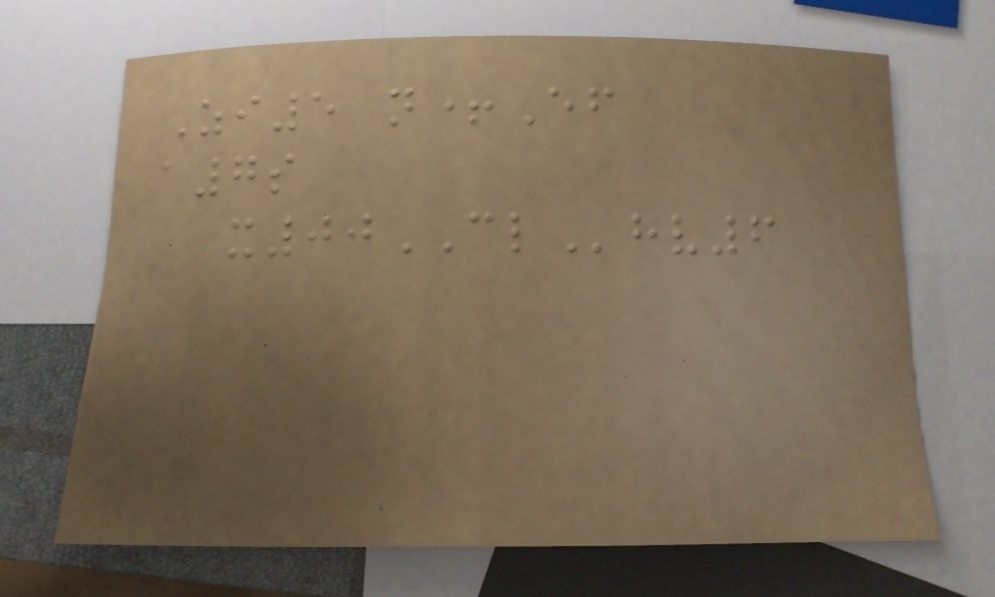Zi5 n+Ef
a7s
x00CLhv6
